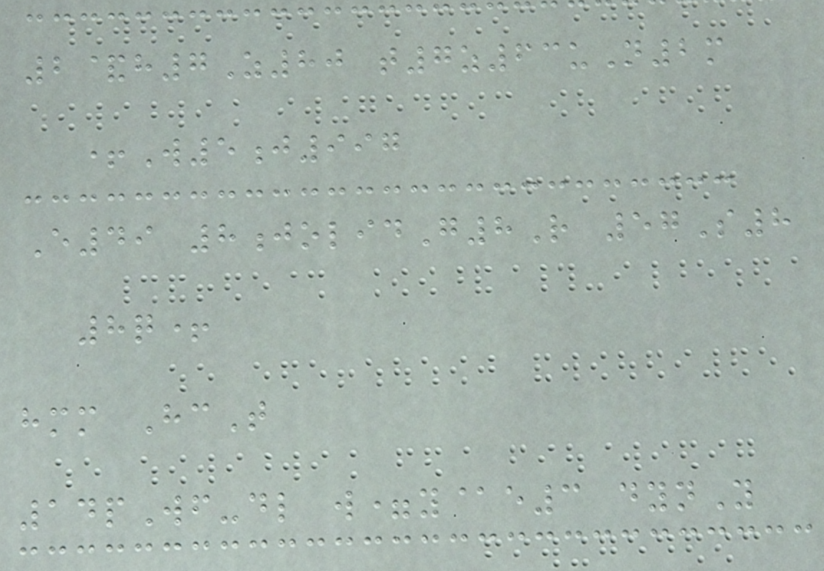2&h7Z80 t7z63uN2m
+W5j997
E49 8jolidG8R 57S8
8q+
hmm HcT
14pWf-dl w=y@e3 dynY
